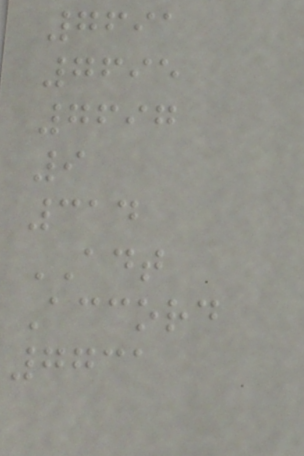7691
7695
7697
9
314
ADT
Accord
7731
